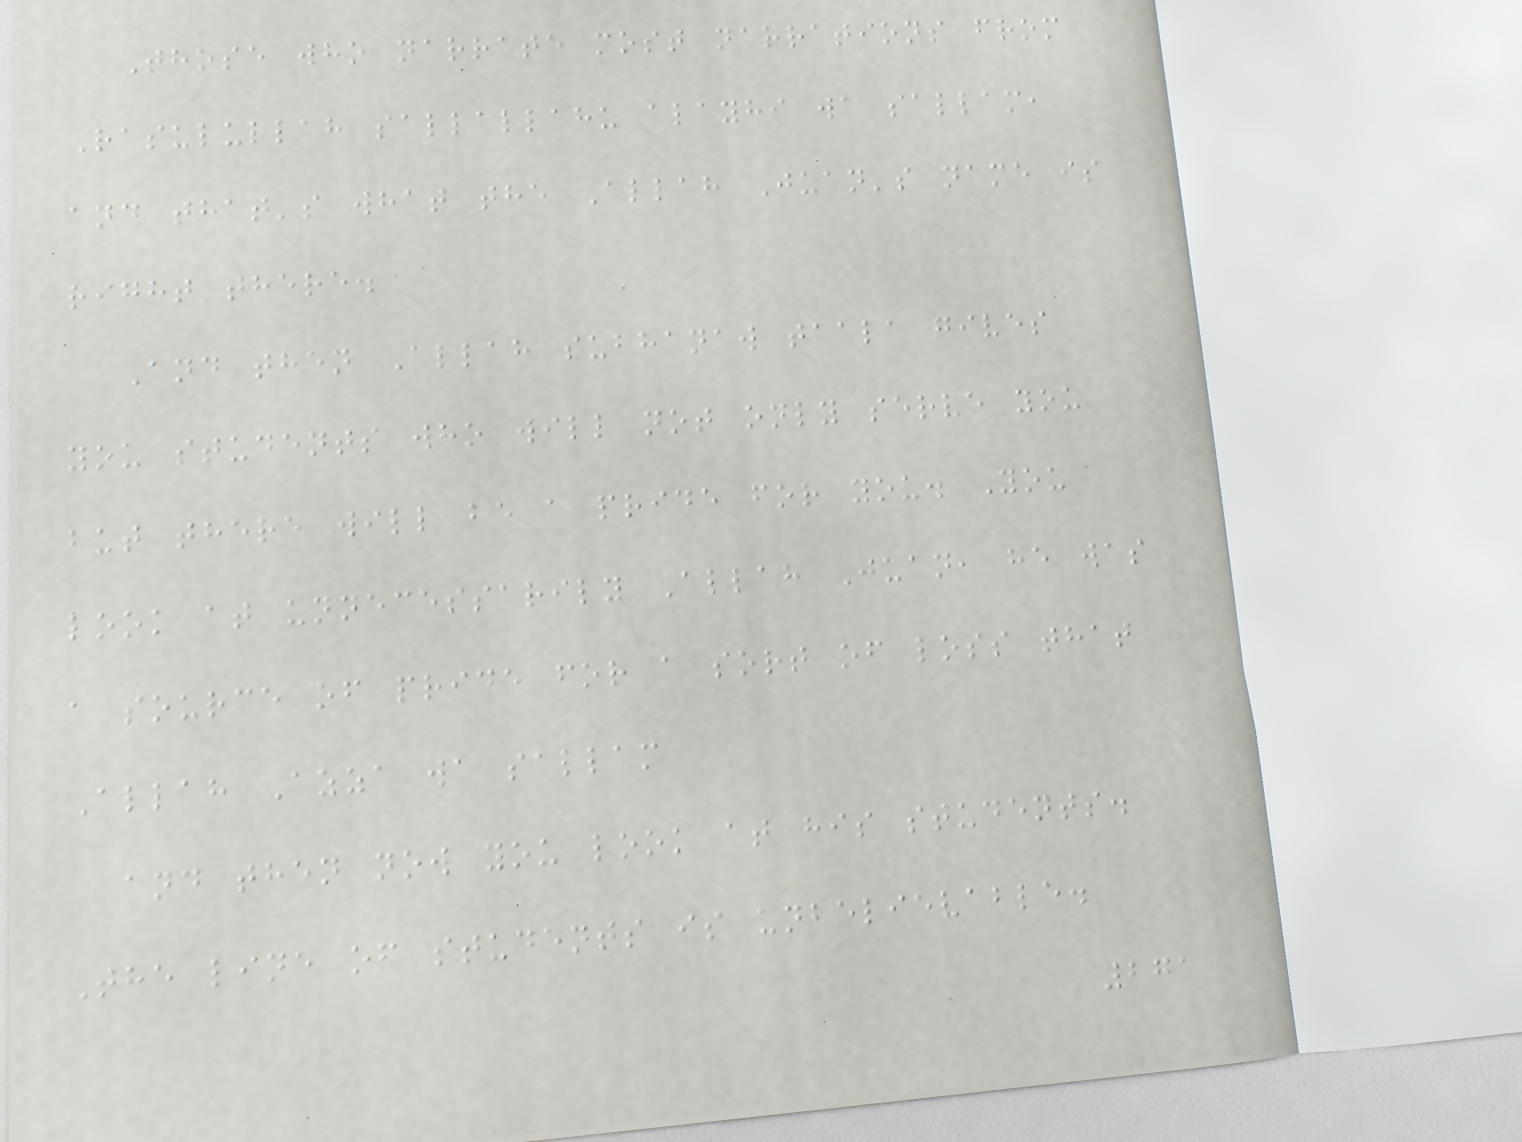Those who narrate most narrations from
Rasulullah sallallahu alayhi wa sallam,
and that's what the Allah Juan's name is
right there.
And then Allah subhanaw taala gives
you students who will not only serve you
but there will be a pride for you. You
look at unnecessarily Allah Juan, he was
a source of pride for a sort of loss that
Allah Azza wa sallam
and then now you look at his students.
The line of students is unbelievable.
271
